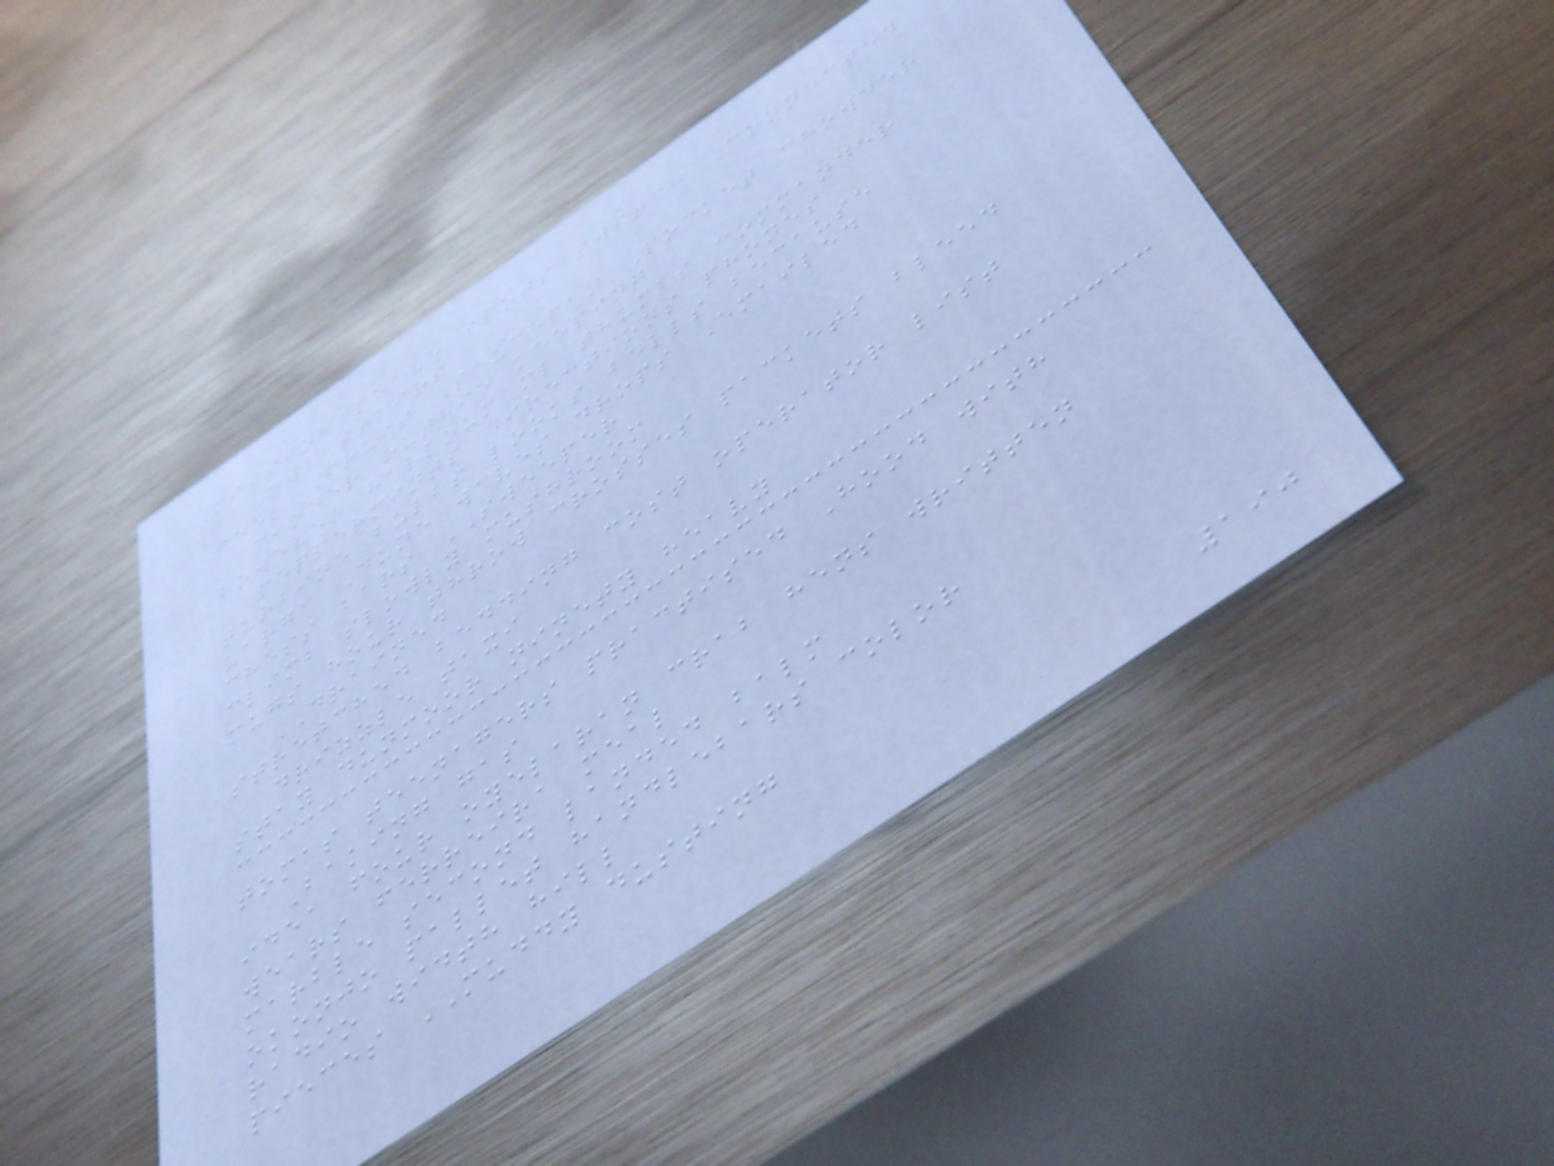missing leave spots switch Connected
Owl stairs
feel Fruit Saucepan Pocket chowder
cinder ruthie keeping
however halloum ml thumbs commander
peppermints directions phones
turbine bulbs looks bells because
varga Dune waves drops Emailed
chess bars SWEEPER
climb slowly mushroom
mugs hour throw crosses packets bleed
DRAINED
stretched bedding cost operator list
drizzle taxi
stay dunmoor ninety heavy
tomas teenagers practised Hood with
Baking gas
idea four oyelaran crab hens written
wears ferreira meal
marble second landed balm
okonjo pallet handlebars color
radio width hill
pieces MUDDY dusting
190
